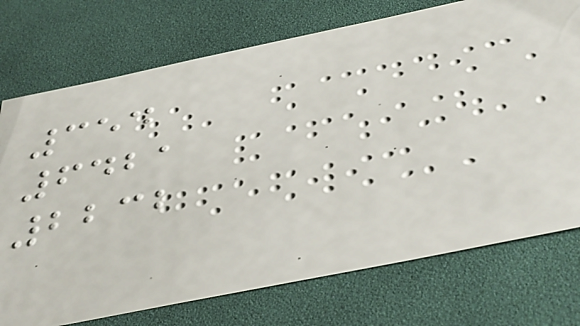354
6421
2232
